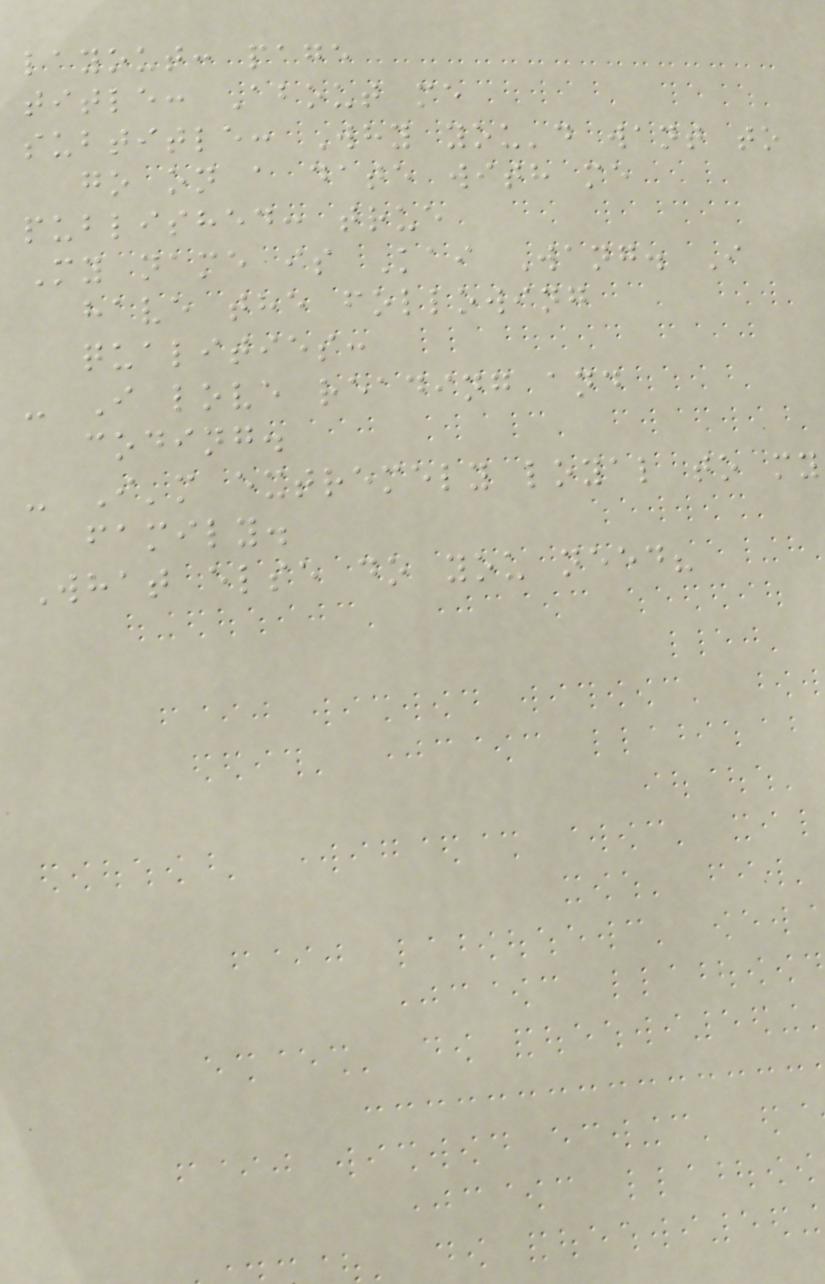layout: page
title: About me
subtitle: Why you'd want to
go on a date with me
published: true
My name is Kai Wang. I
have the following
qualities:
- I love reading and
coding.
- I'm extremely loyal to my
family.
What else do you need?
